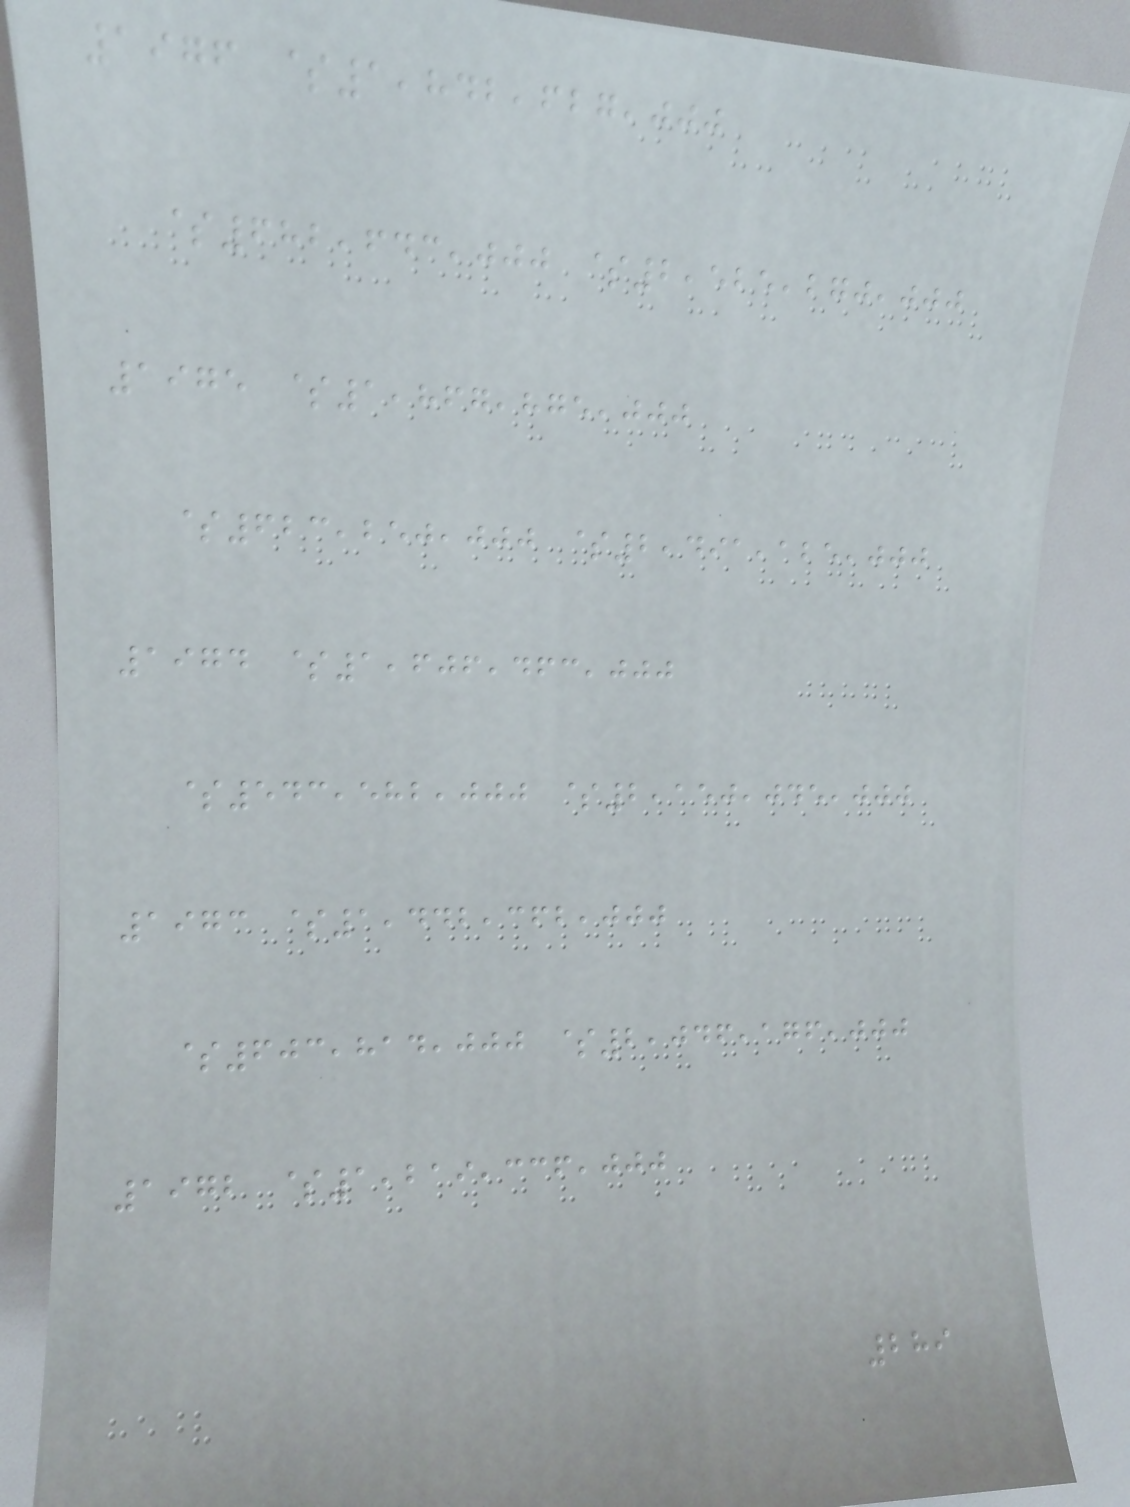1976 $1,842,627,000
$682,643,000 $2,525,270,000
1975 $1,867,875,000
$623,250,000 $2,491,125,000
1974 $1,606,463,000
$543,582,000 $2,150,045,000
1973 $1,442,362,000
$603,814,000 $2,046,176,000
1972 $1,219,336,000
289
